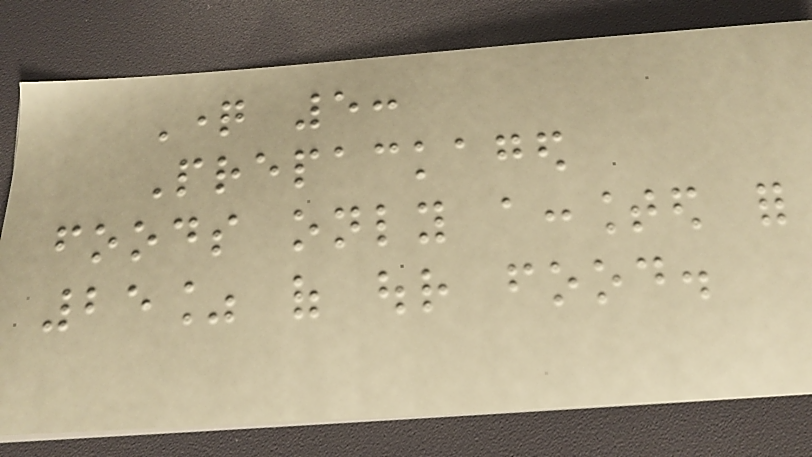Question 5:
Prepackaged
foods only accounted for
25% of our food.
